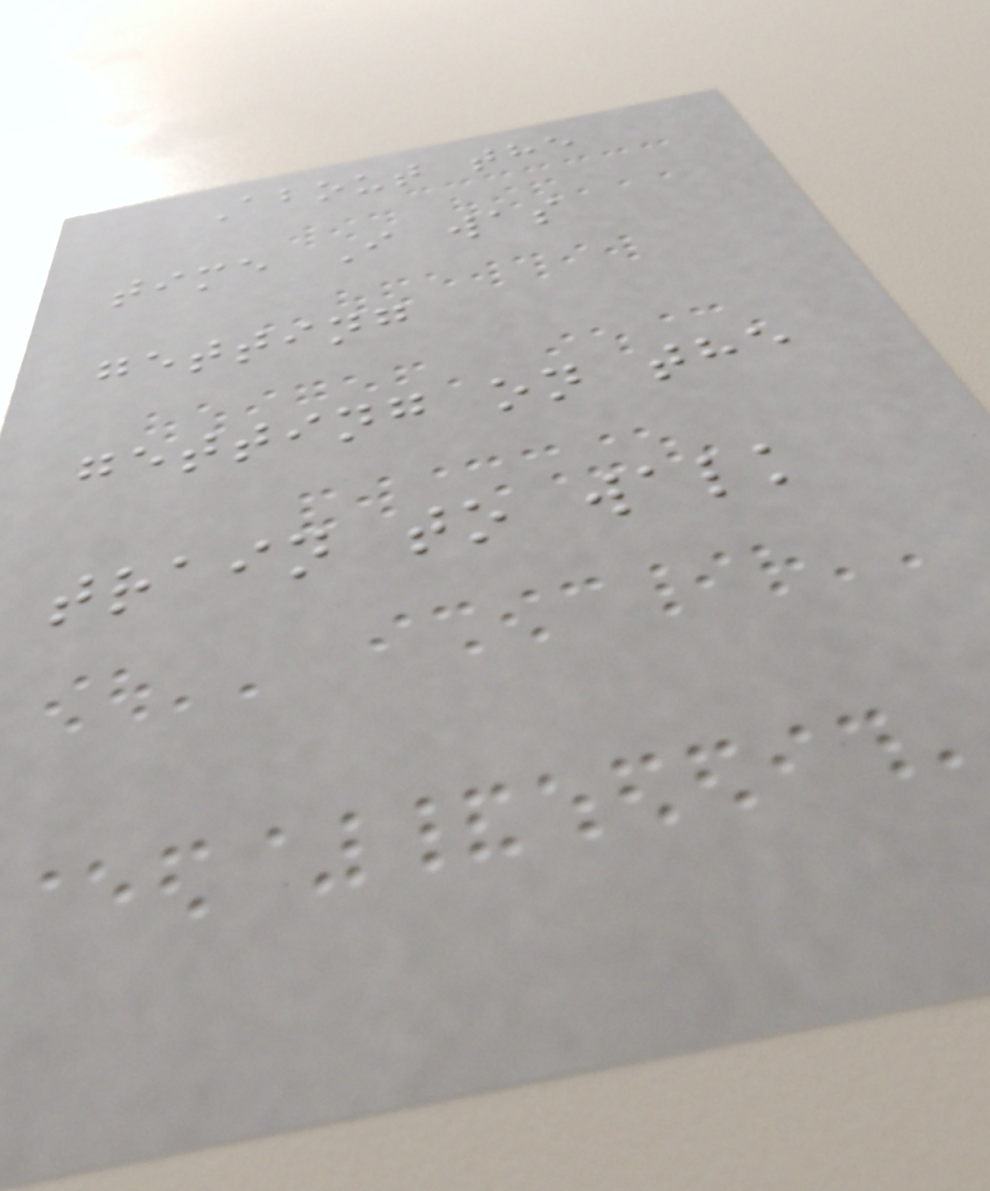About the
time I was
getting
getting on the
train to walk
